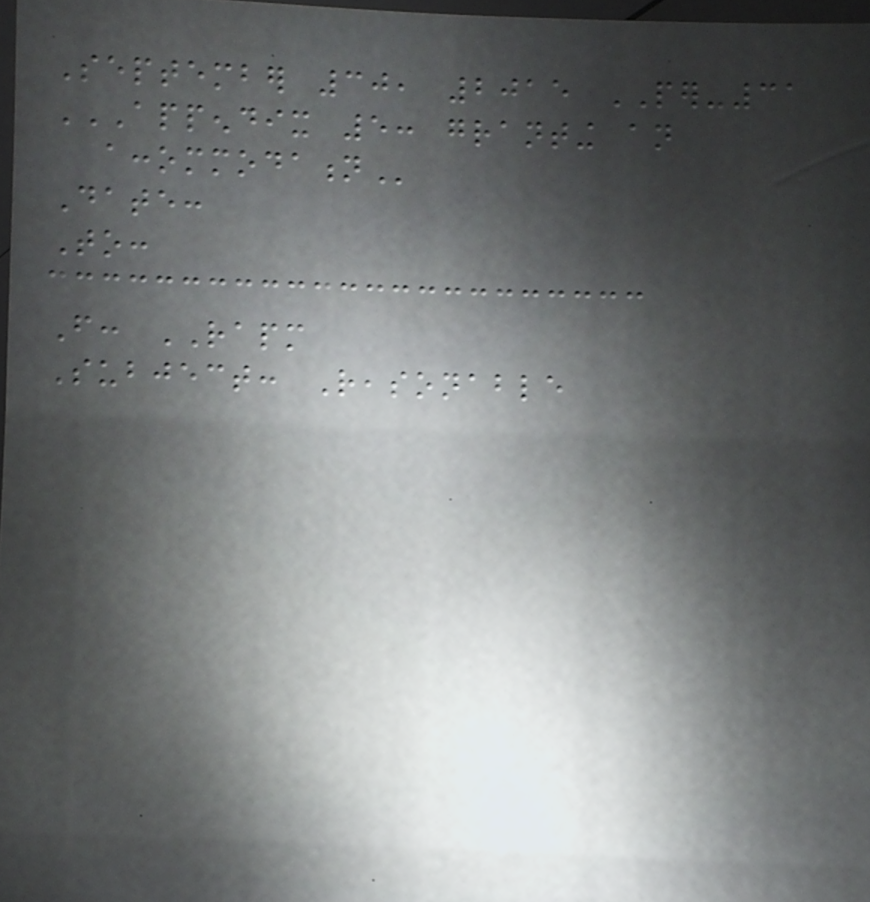September 30, 2015 PER-31
APPENDIX 5: GRANTING AN
ACCOMMODATION
Date:
To:
From: RAPM
Subject: Reasonable
